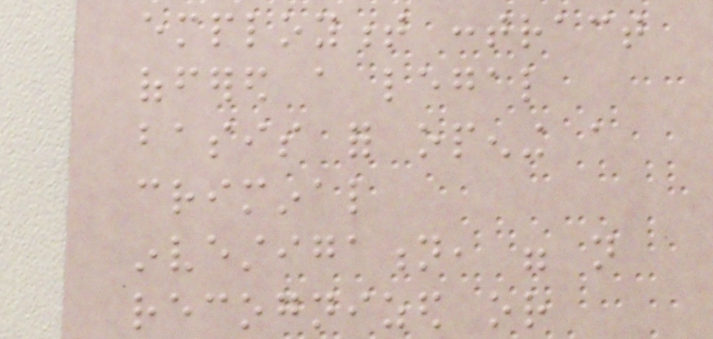employment contract
offered a legal
basis for opening a
criminal
investigation, were not
recognized or
